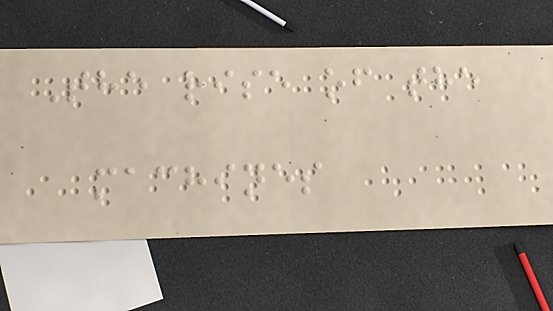The rise of the
machines
